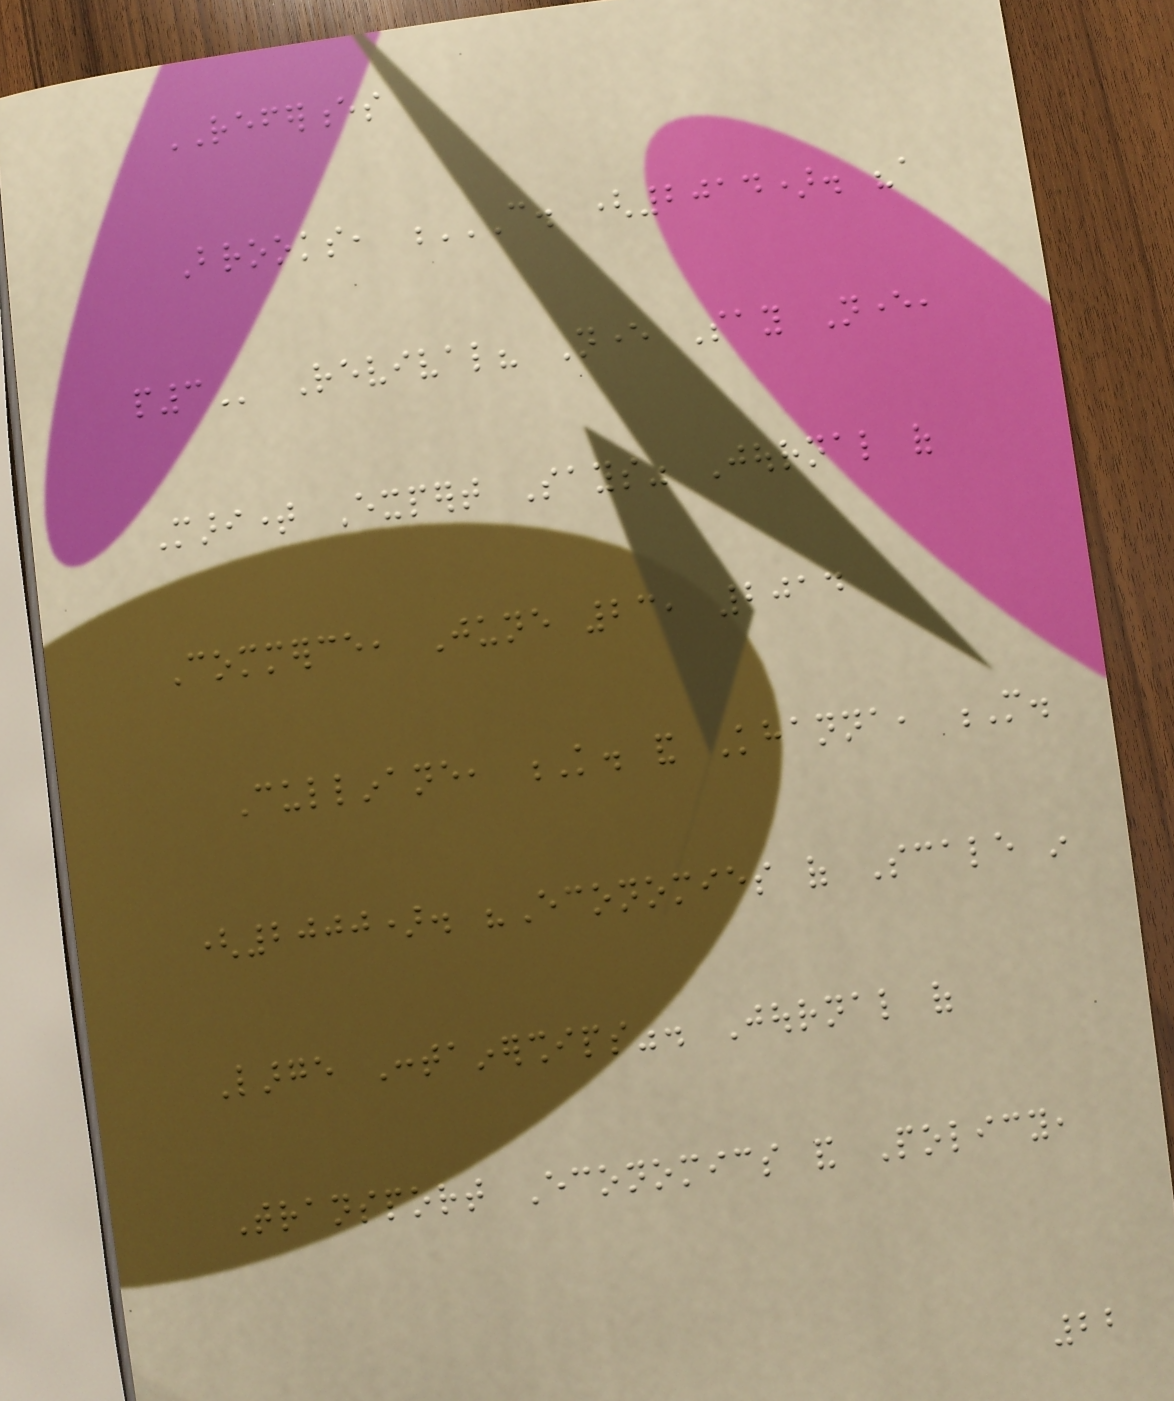REFERENCES
Brooks, C. (2014). "A
P3 Revival? Never Say Never,
Maritime Expert Says" Journal of
Commerce, June 23, 2014
Cullinane, K. and Khanna, M.
(2000). "Economies of Scale in
Large Containerships". Journal of
Transport Economics and Policy,
22
